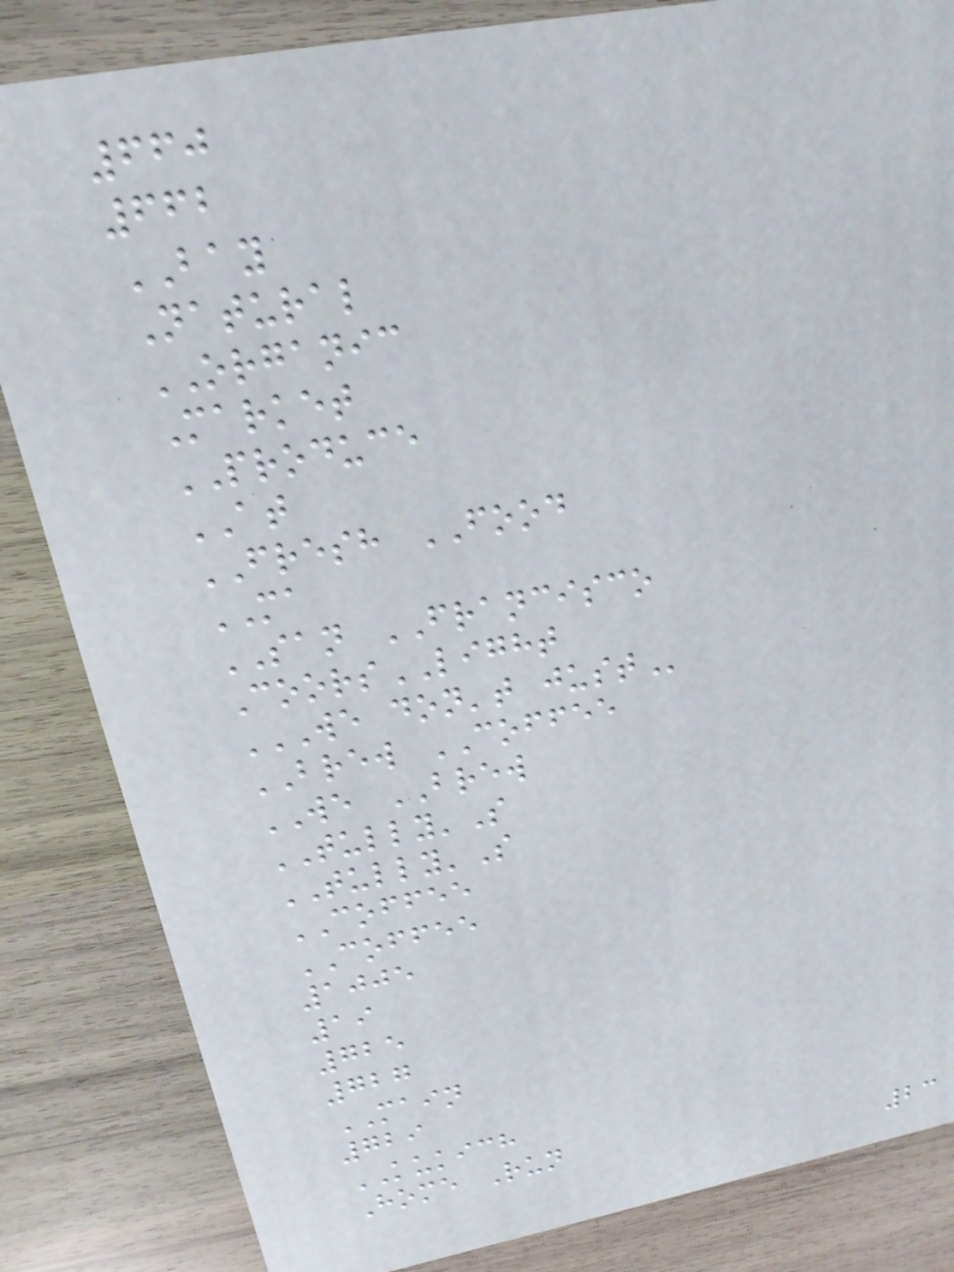660
662
BAY
Natural
ORGANIC
Market
PRODUCE
AT
FRESH FOOD
MA
SAN FRANCISCO
CoorsLIGHT
WE DON'T JUST
BREW COFFEE
WE BREW
TULLY'S
TULLY'S
COFFEE
COFFEE
1005
19
725
727
MAIN
729
KUKICH
Home Run
23
